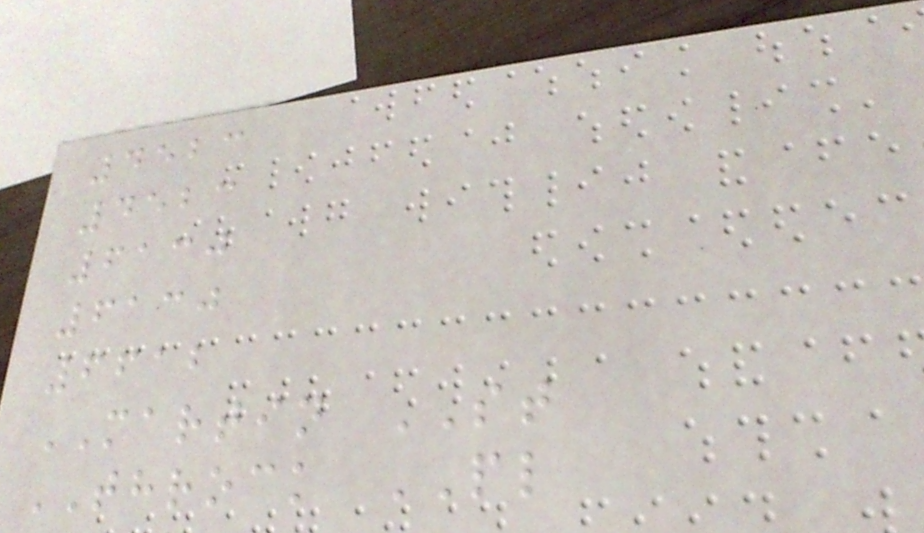4523
4523
6130
6130
6612
MARTIN ST
THROCK PL
